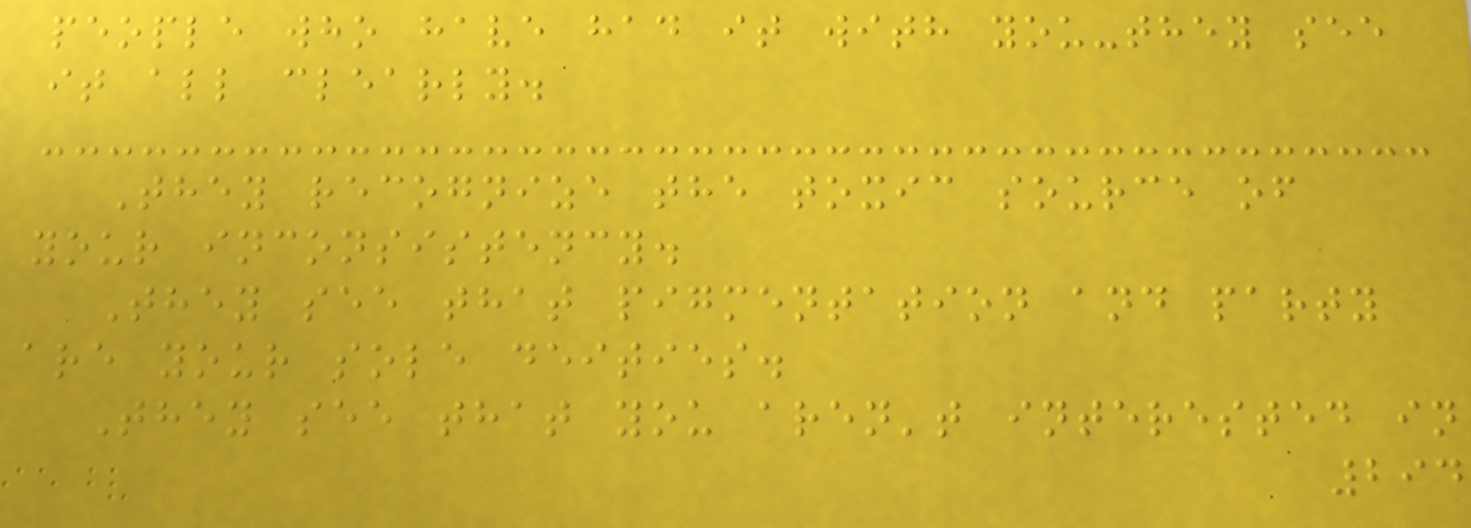people who have had it with you-they see
it all clearly.
They recognize the toxic source of
your inconsistency.
They see that pigmentation and party
are your sole deities.
They see that you aren't interested in
294
